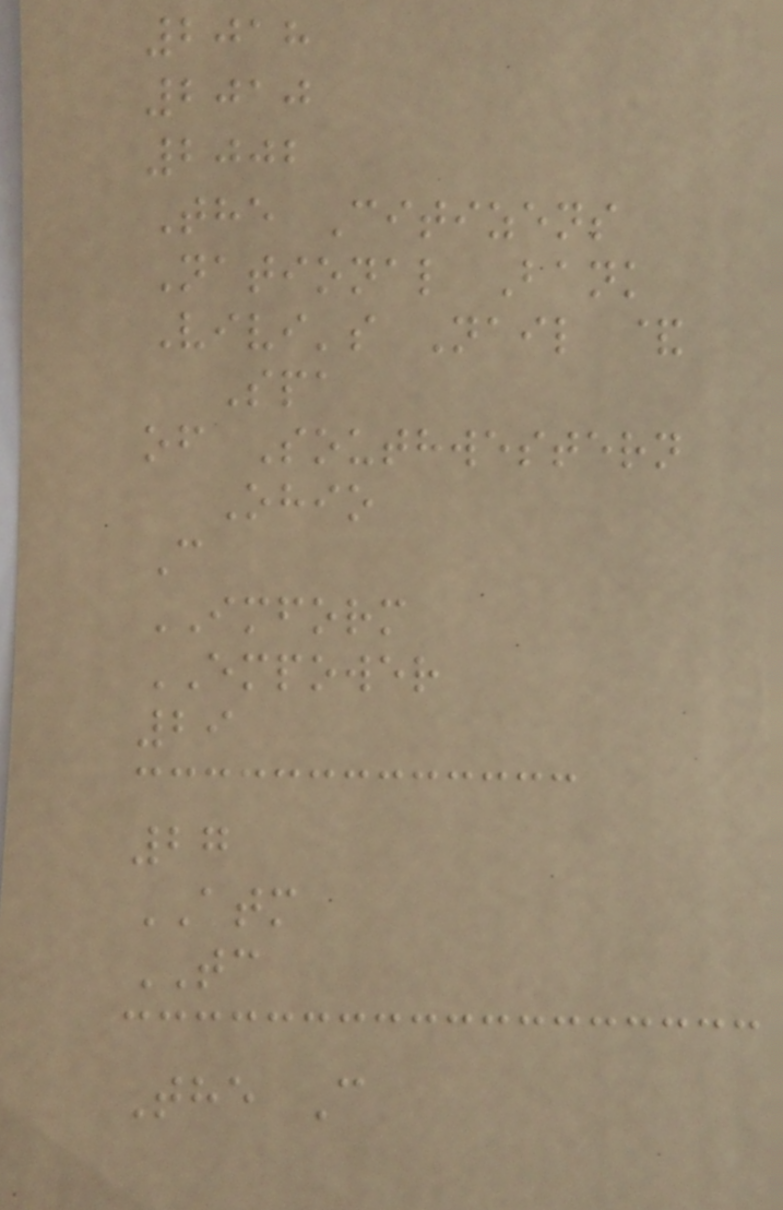2018
2010
2002
The Citizens
National Bank
Vivi's Nail &
Spa
of Southwestern
Ohio
C
IMFORM
EMPOWER
29
27
ATM
TC
The C
